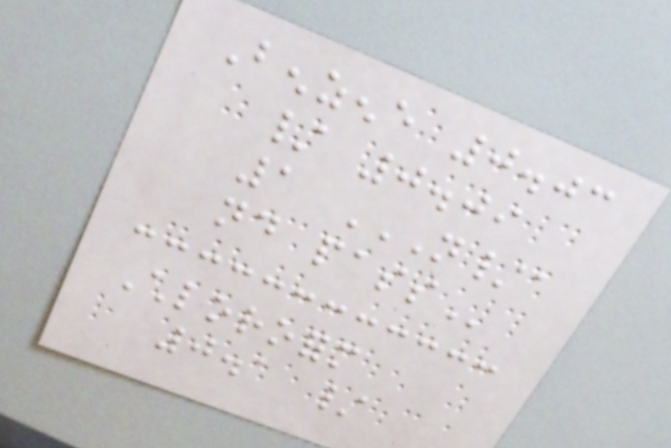Benzene 0.03
/ 0.09
1 N/A
ND PASS
Chloroform
0.1 /
